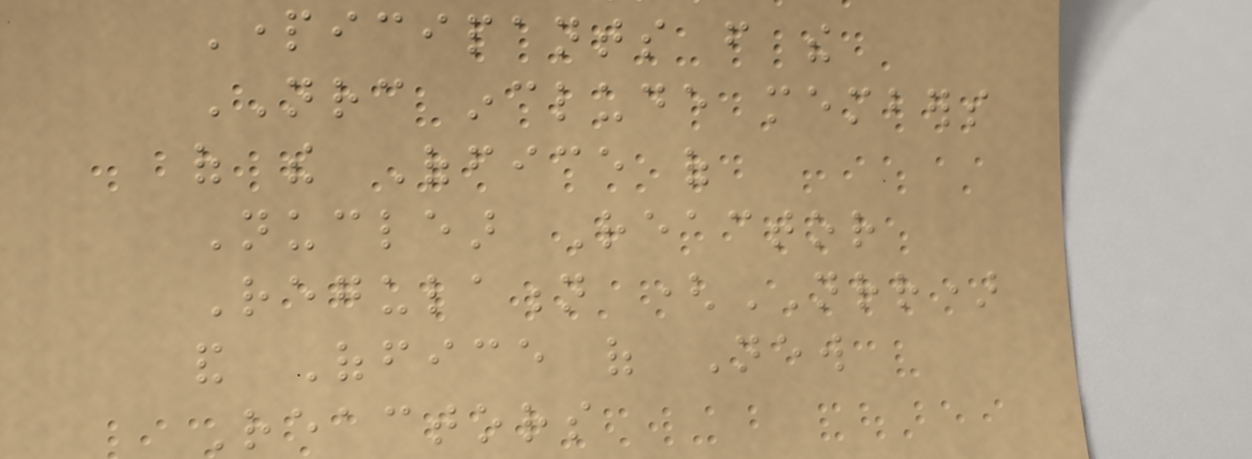Participants from the
NRC include members
of the Office of
Nuclear Reactor
Regulation (NRR)
and Office of New
Reactors
